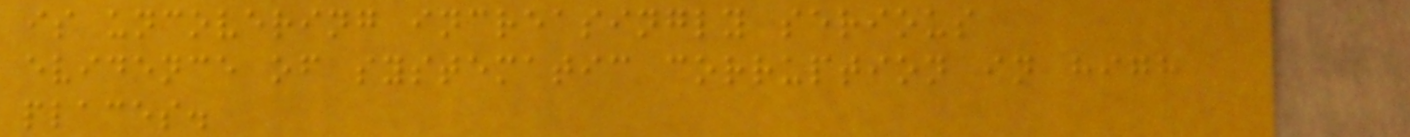is uncovering increasingly serious
evidence of systematic corruption in high
places.
